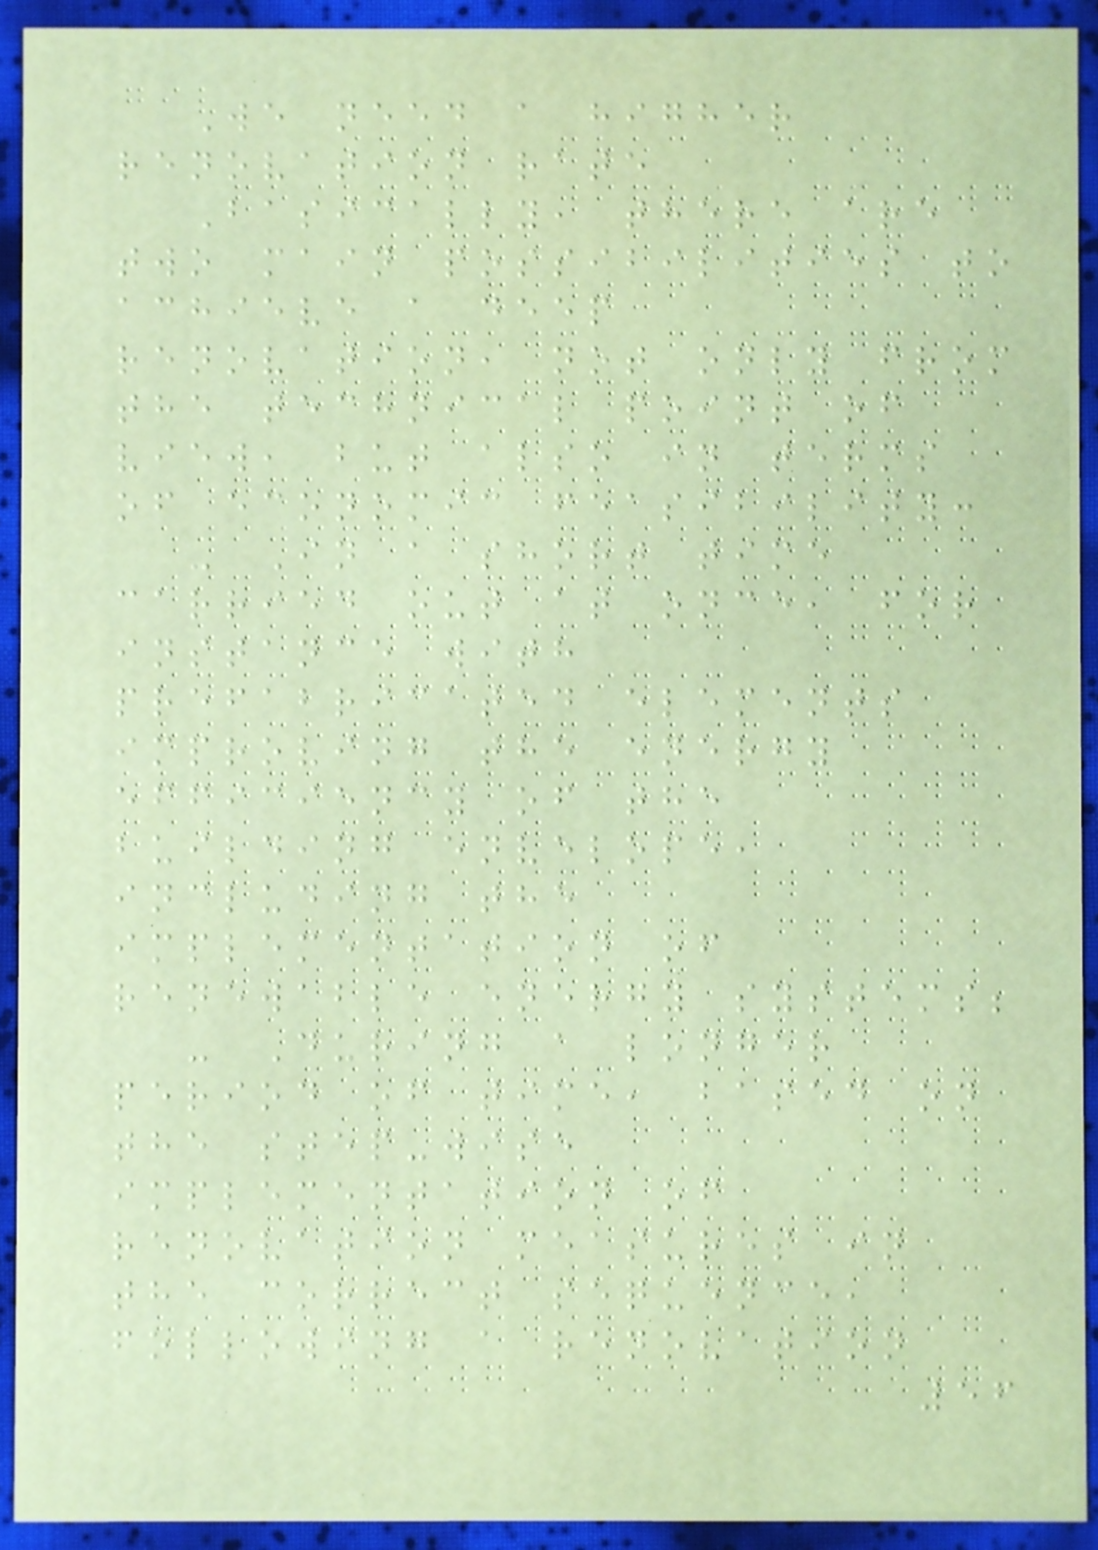We need a higher
renovation rate
Basically, there are
two main possibilities to
achieve a deep
renovation, not only from
the technical point of
view, but also in terms
of economic feasibility:
- In a short time
carried out at once, for
instance with
prefabricated elements
improving the energy
efficiency of the
building envelope,
including the
implementation of
renewable energy systems;
- During a longer
period of time, based on
the step-wise
implementation of
renovation measures in
the correct sequence,
following a renovation
56
